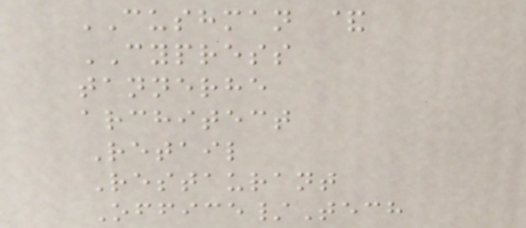CUSHMAN &
CYPRESS
tannerhe
architect
Retail
Restaurant
Office/Tech
